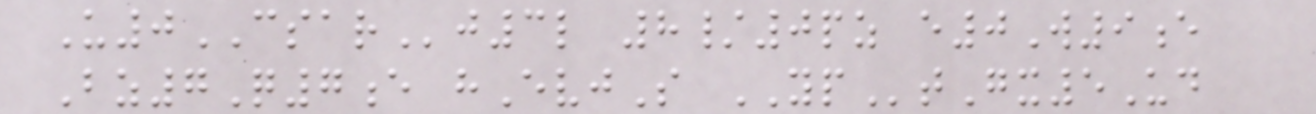U0CSARj3l 8/0pz e0W9e
Bz7Q7e hEvjS YPtGx5Ud
